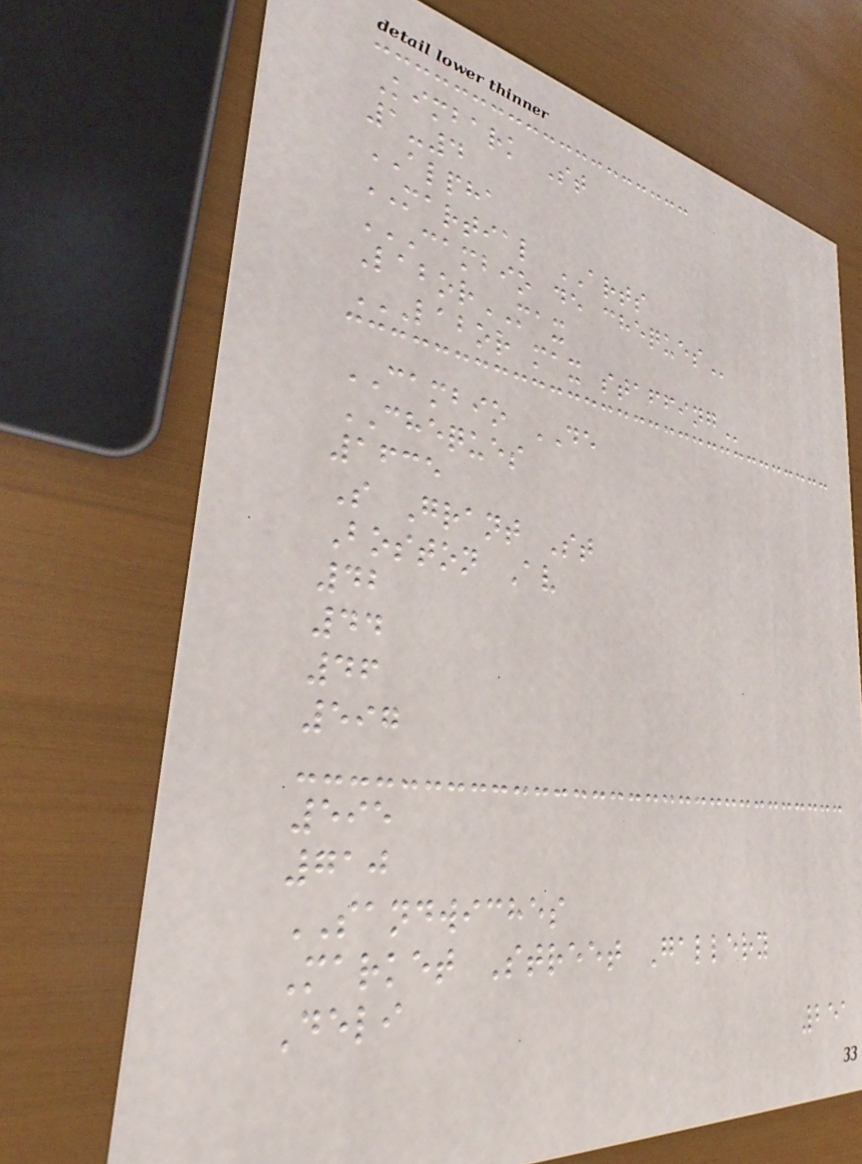Kimbark St
1-4
ALPHA
MARTIAL ARTS
CAMBIO DE CHEQUES
LaborMAX
LABOR MAX STAFFING
CAMBIO DE
CHEQUES
1635
S Grant St
Boston Av
42
44
46
597
595
710
SANDWICHES
Market Street Gallery
Deli
251
